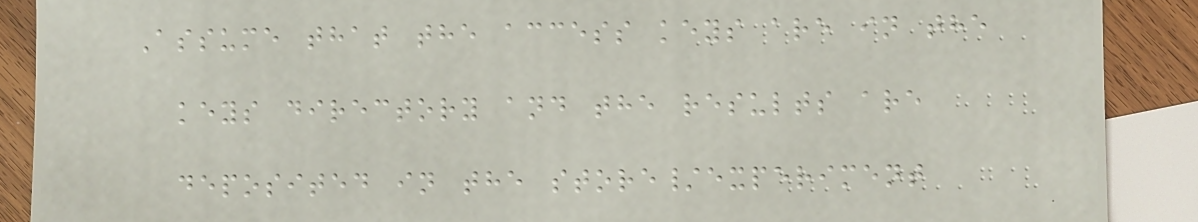Assume that the access keys are in the
keys directory and the results are
deposited in the store/experiment
